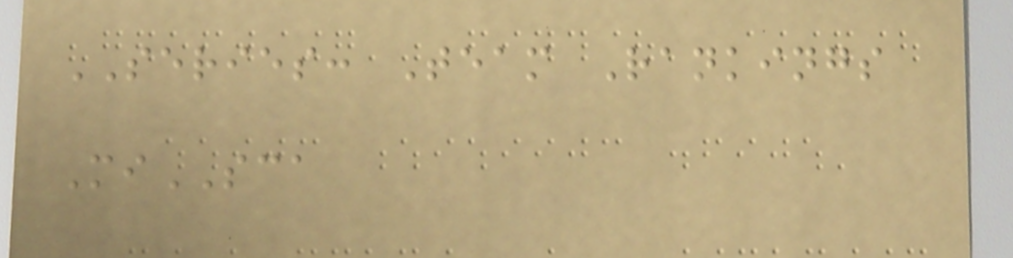SERIES: Team Rankings
MiSCA
